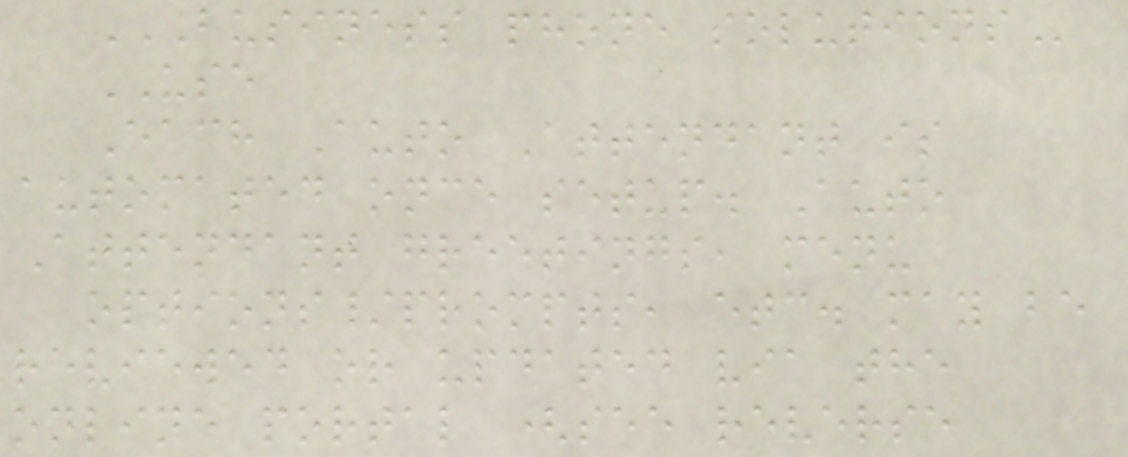BUSINESS PHONE SOLUTIONS
USE
Each Auto Attendant is
automated once setup. Auto
Attendant greetings, menu
options/prompts, etc. may be
reviewed or updated via the
online portal (see reverse
